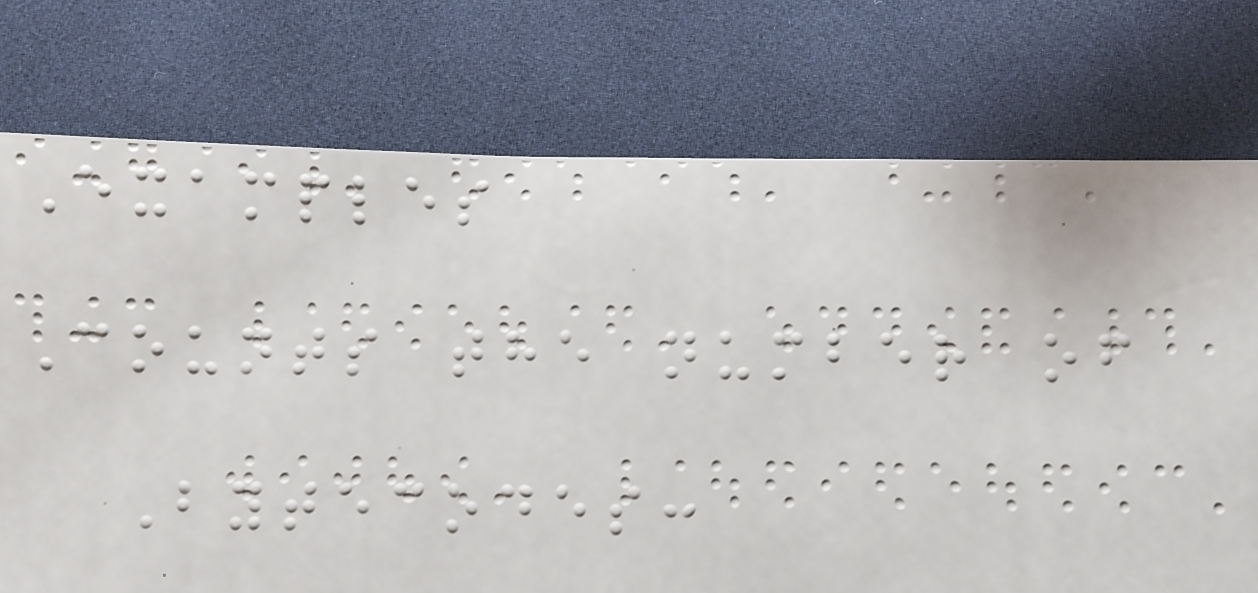Examples
Counts the number of
Bytecodes:
